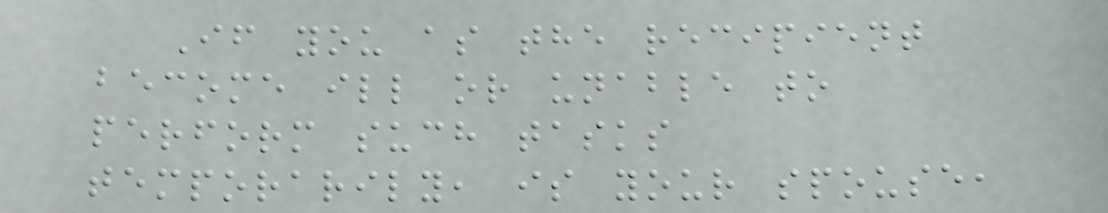If you as the recipient
become ill or unable to
perform such tasks
temporarily, is your spouse,
